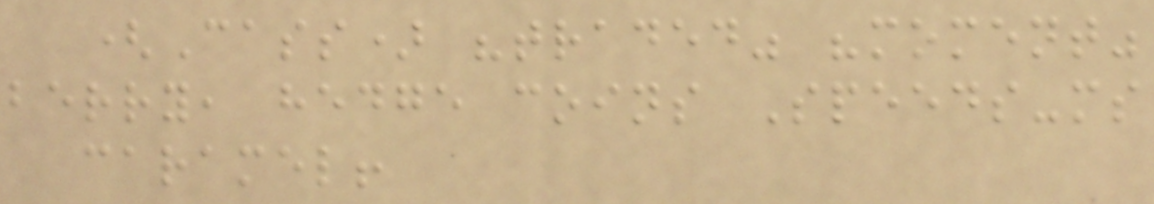(Cass) "traded" "moment"
berry, hedge coins Speeds-ms
caramel!
